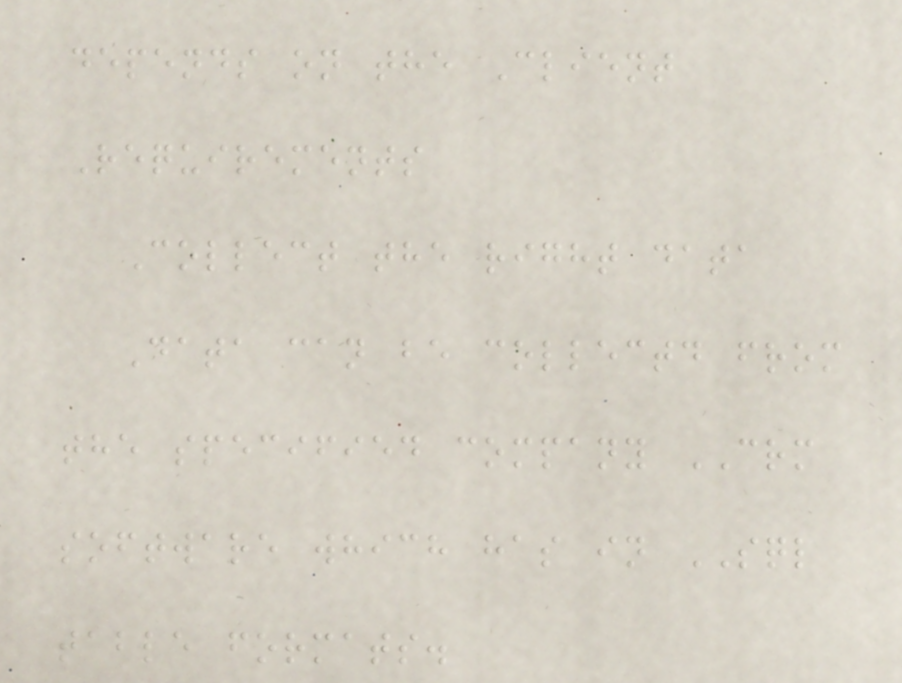depends on the Client
Requirements
Collect the right data
Data can be collectd from
the specified company CRM
software which has in SQL
table formats.
